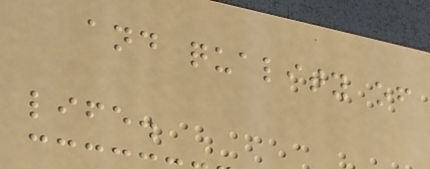and quality of
life.
